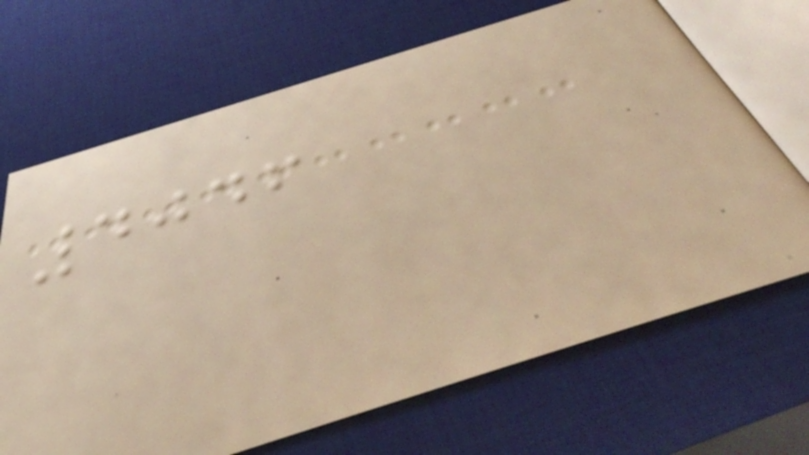4046
